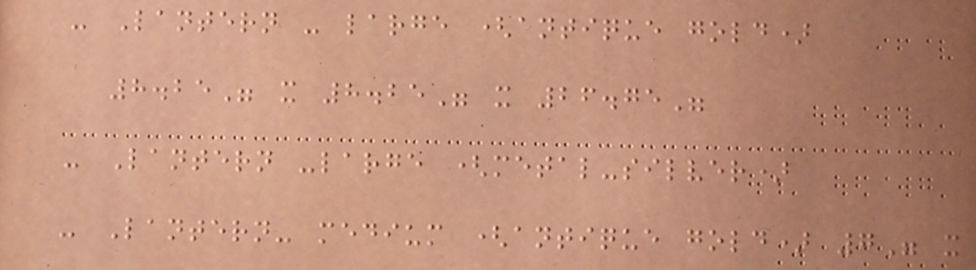- Lantern - large (antique gold)
8.25" x 8.25" x 26.75"
- Lantern -large (metal-silver)
- Lantern- medium (antique gold) 7" x
